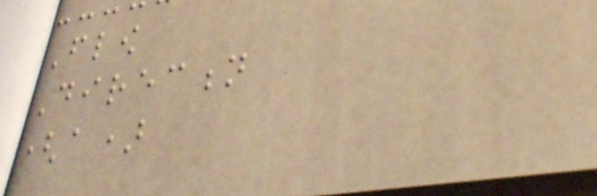Flow
Direction
(a)
